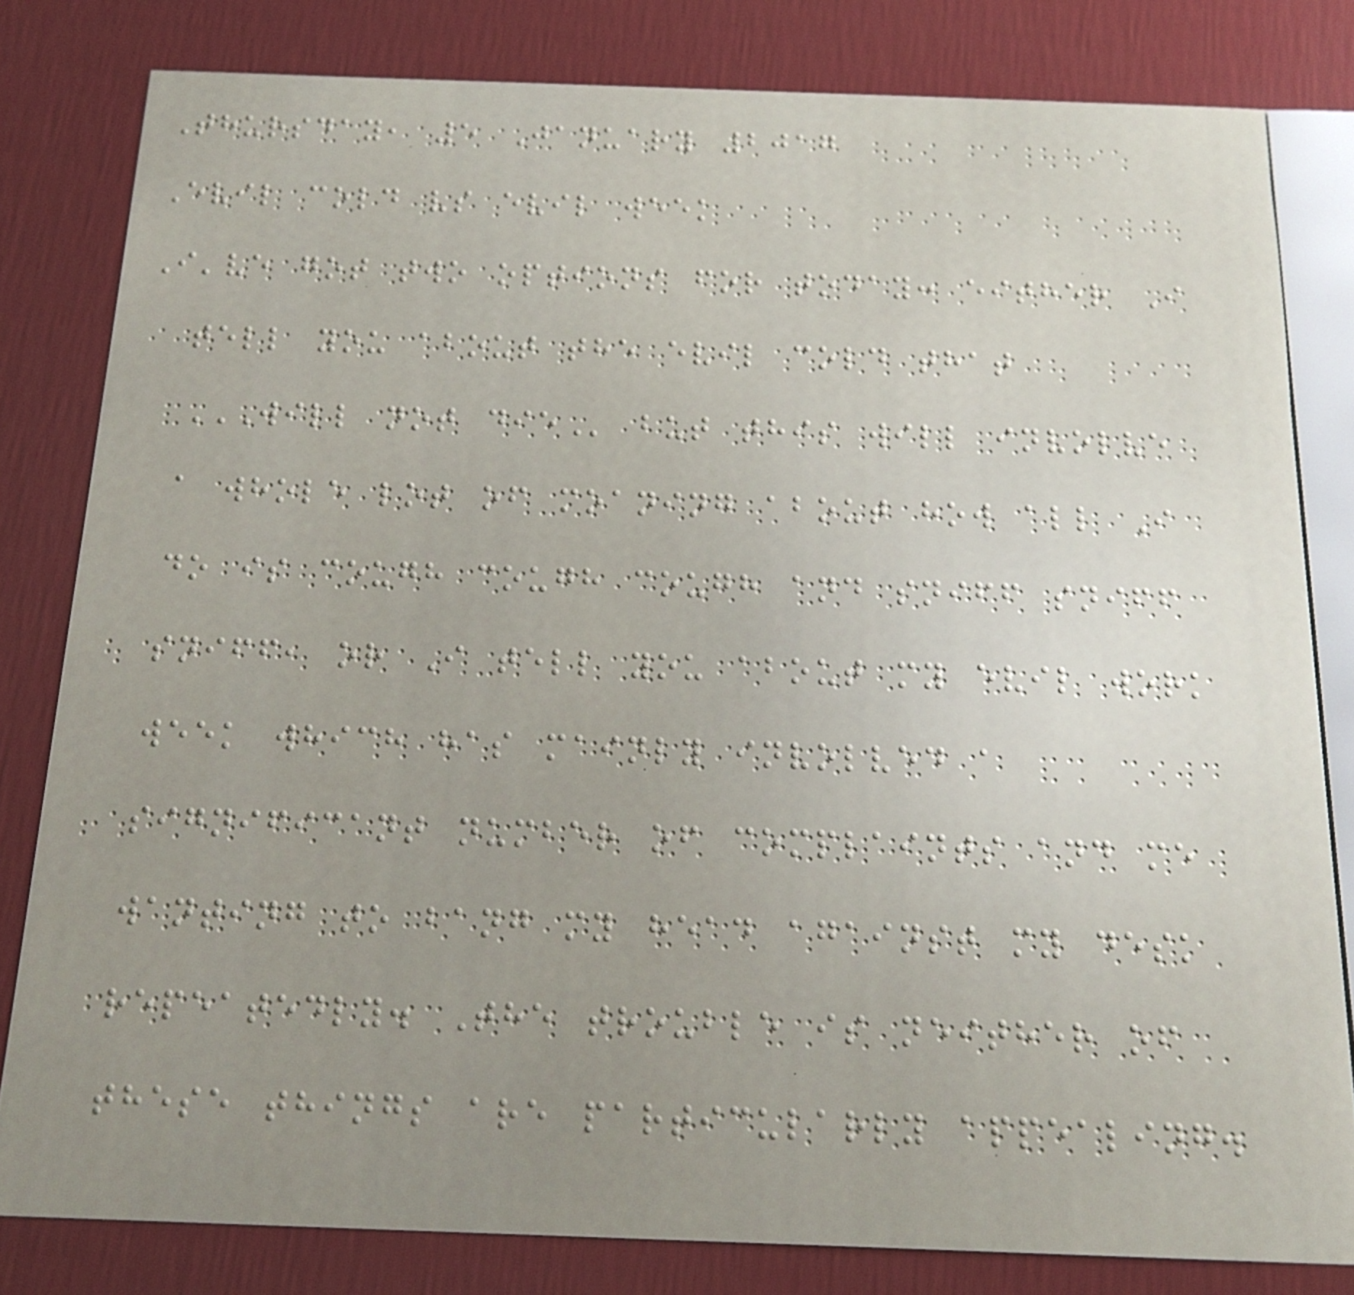Thursday, 5 January 2017
Evil cold vs evil week
I've got two options for today: either I
tell you about the evil cold that
WILL NOT DIE but this will involve
a whole lot of moaning about how all I
do is cough cough cough and sniff sniff
sniff, or I tell you about my evil work
week which has mainly involved a
significant number of complaints and me
wanting to bang my head against my desk
repeatedly. The trouble is neither of
these things are particularly appealing.
